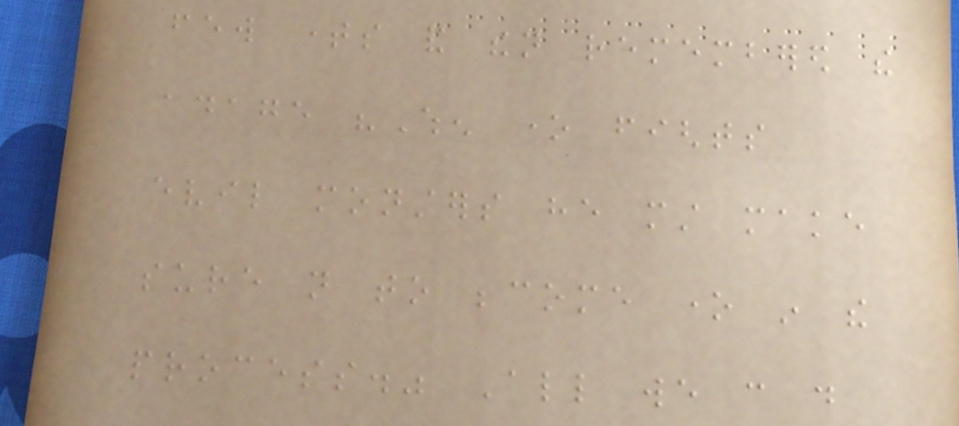few times and then remembered the
adage "When one fights
evil monsters he must make
sure not to become one in the
process." All we can do
